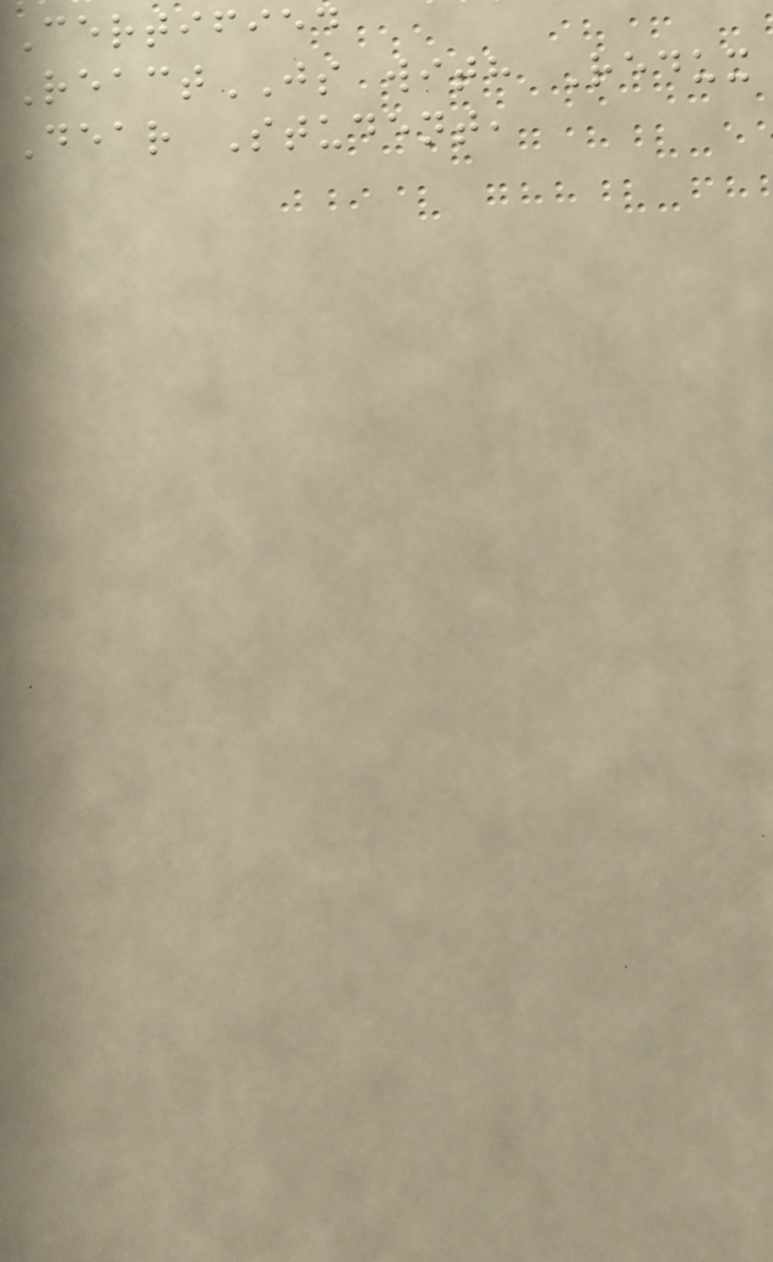Certified
ReactJS with Redux
Dear Student,
